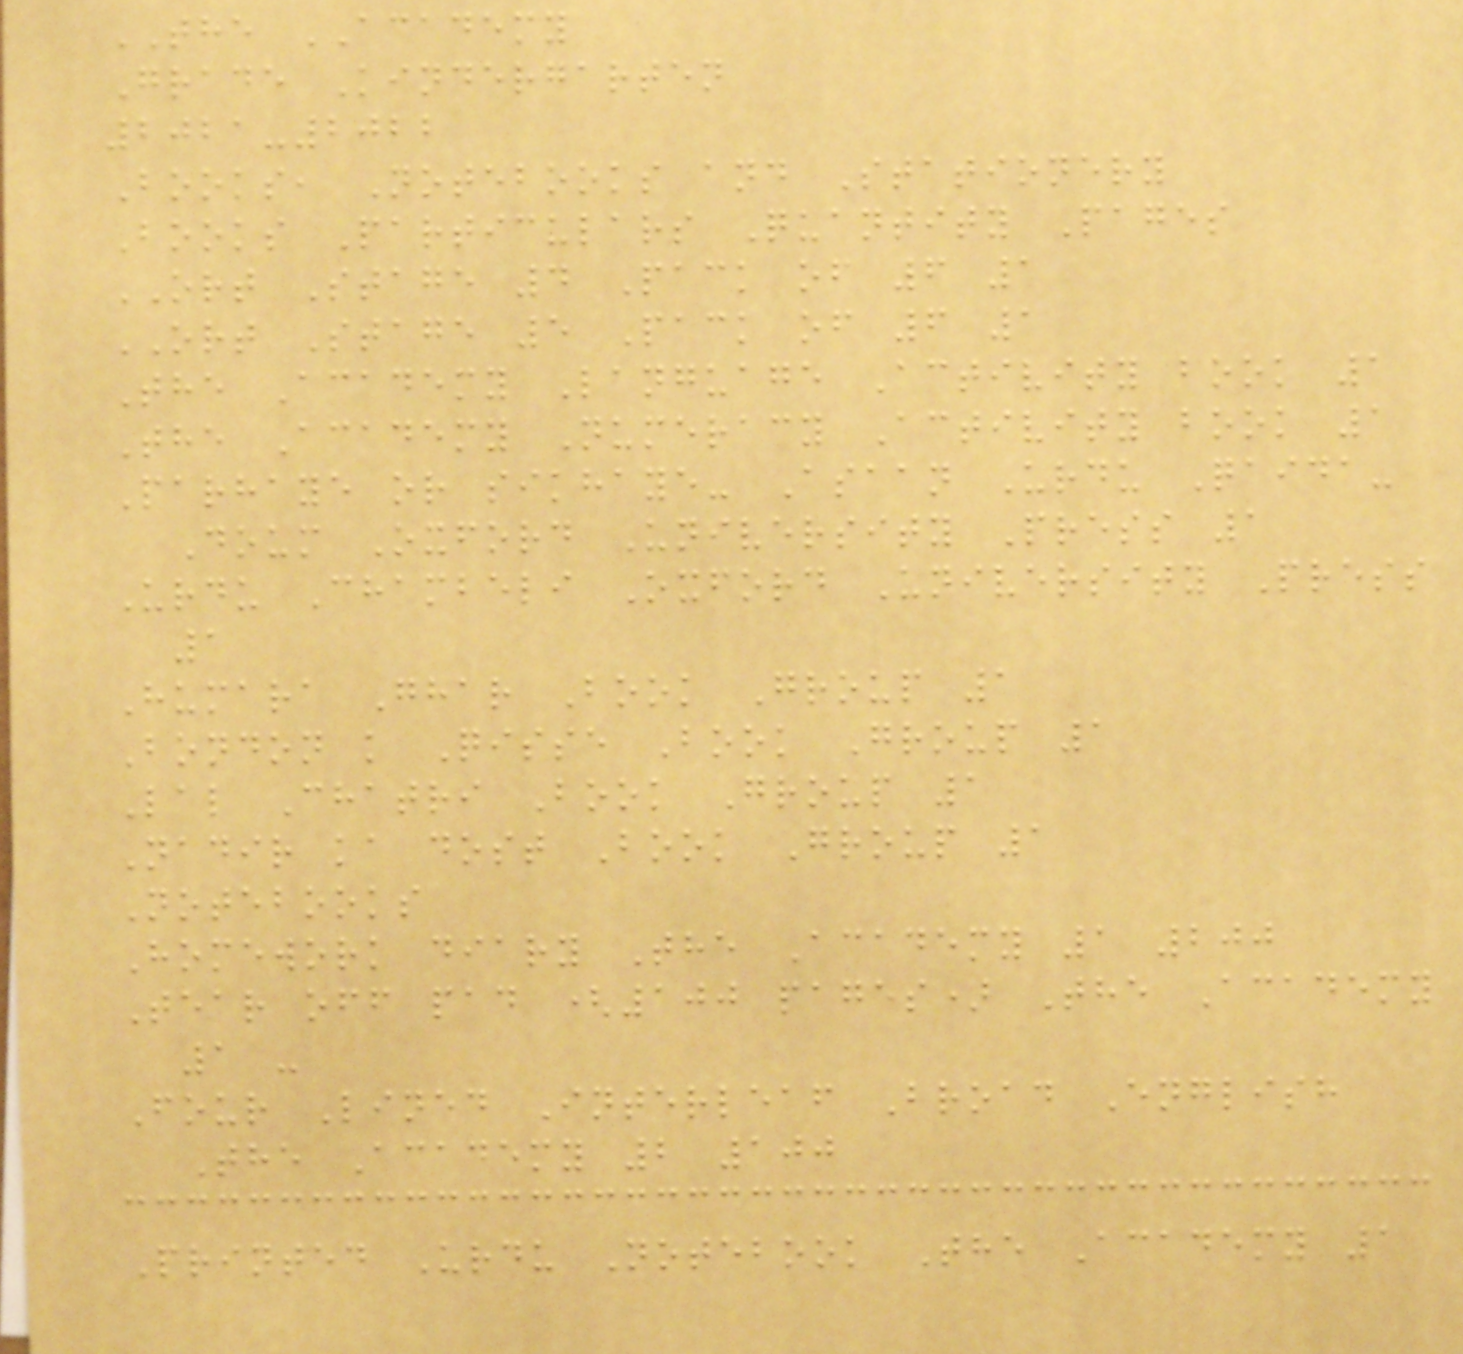THE ACADEMY
Grade Kindergarten
2021-2022
Books, Notebooks and Stationery
Books Particulars Quantity Pages
ORT Stage 4 Pack of 6 1
ORT Stage 5 Pack of 6 1
The Academy Language Activity book 1
The Academy Numeracy Activity book 1
Parhaye or sikhaye- Asaan Urdu Qaida-
Doum Oxford University Press 1
Urdu Chambeli Oxford University Press
1
Humara Ghar Book Group 1
Bondon k Qisse Book Group 1
Lal Chatri Book Group 1
Nadir ka dost Book Group 1
Notebooks
Homework diary The Academy 1 200
Tear off pad (100 pages) The Academy
1 -
Four Lined Interleaf Broad English
The Academy 2 100
Printed Urdu Notebook The Academy 1
